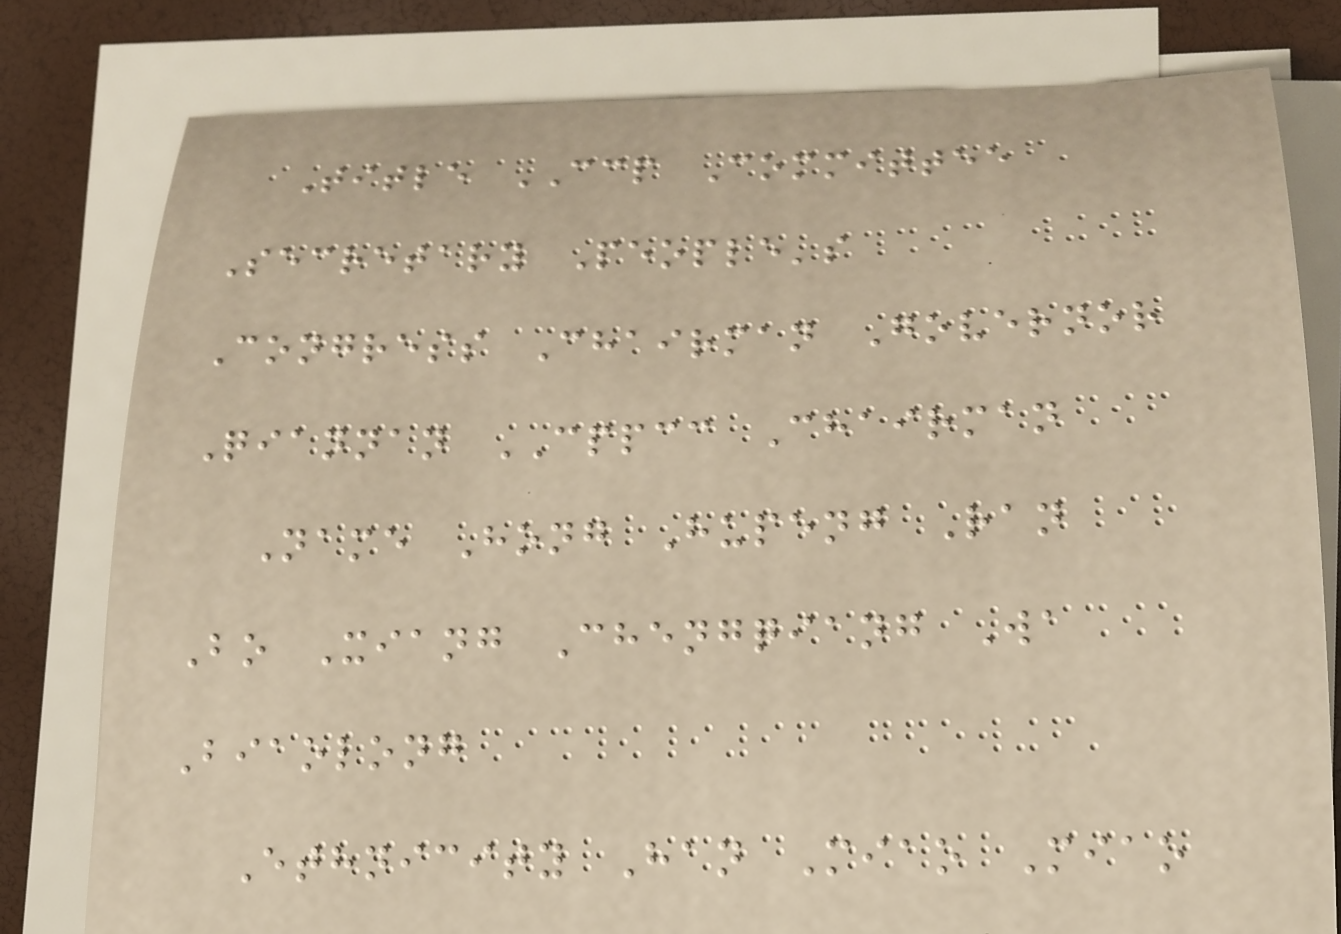Title CCP Committee
Secretary People's
Congress Chairman Governor
Qiannan CPPCC Chairman
Name Hong Hupeng Ran
Bo Xiang Chengqiang Wa
Biaolong
Ethnicity Han Miao Miao
